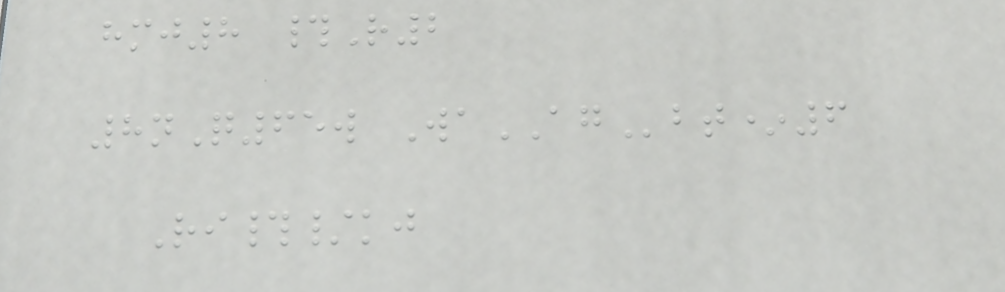hmj8 #R2
8nQ65w WaAGbt*6
Ri#/kj
